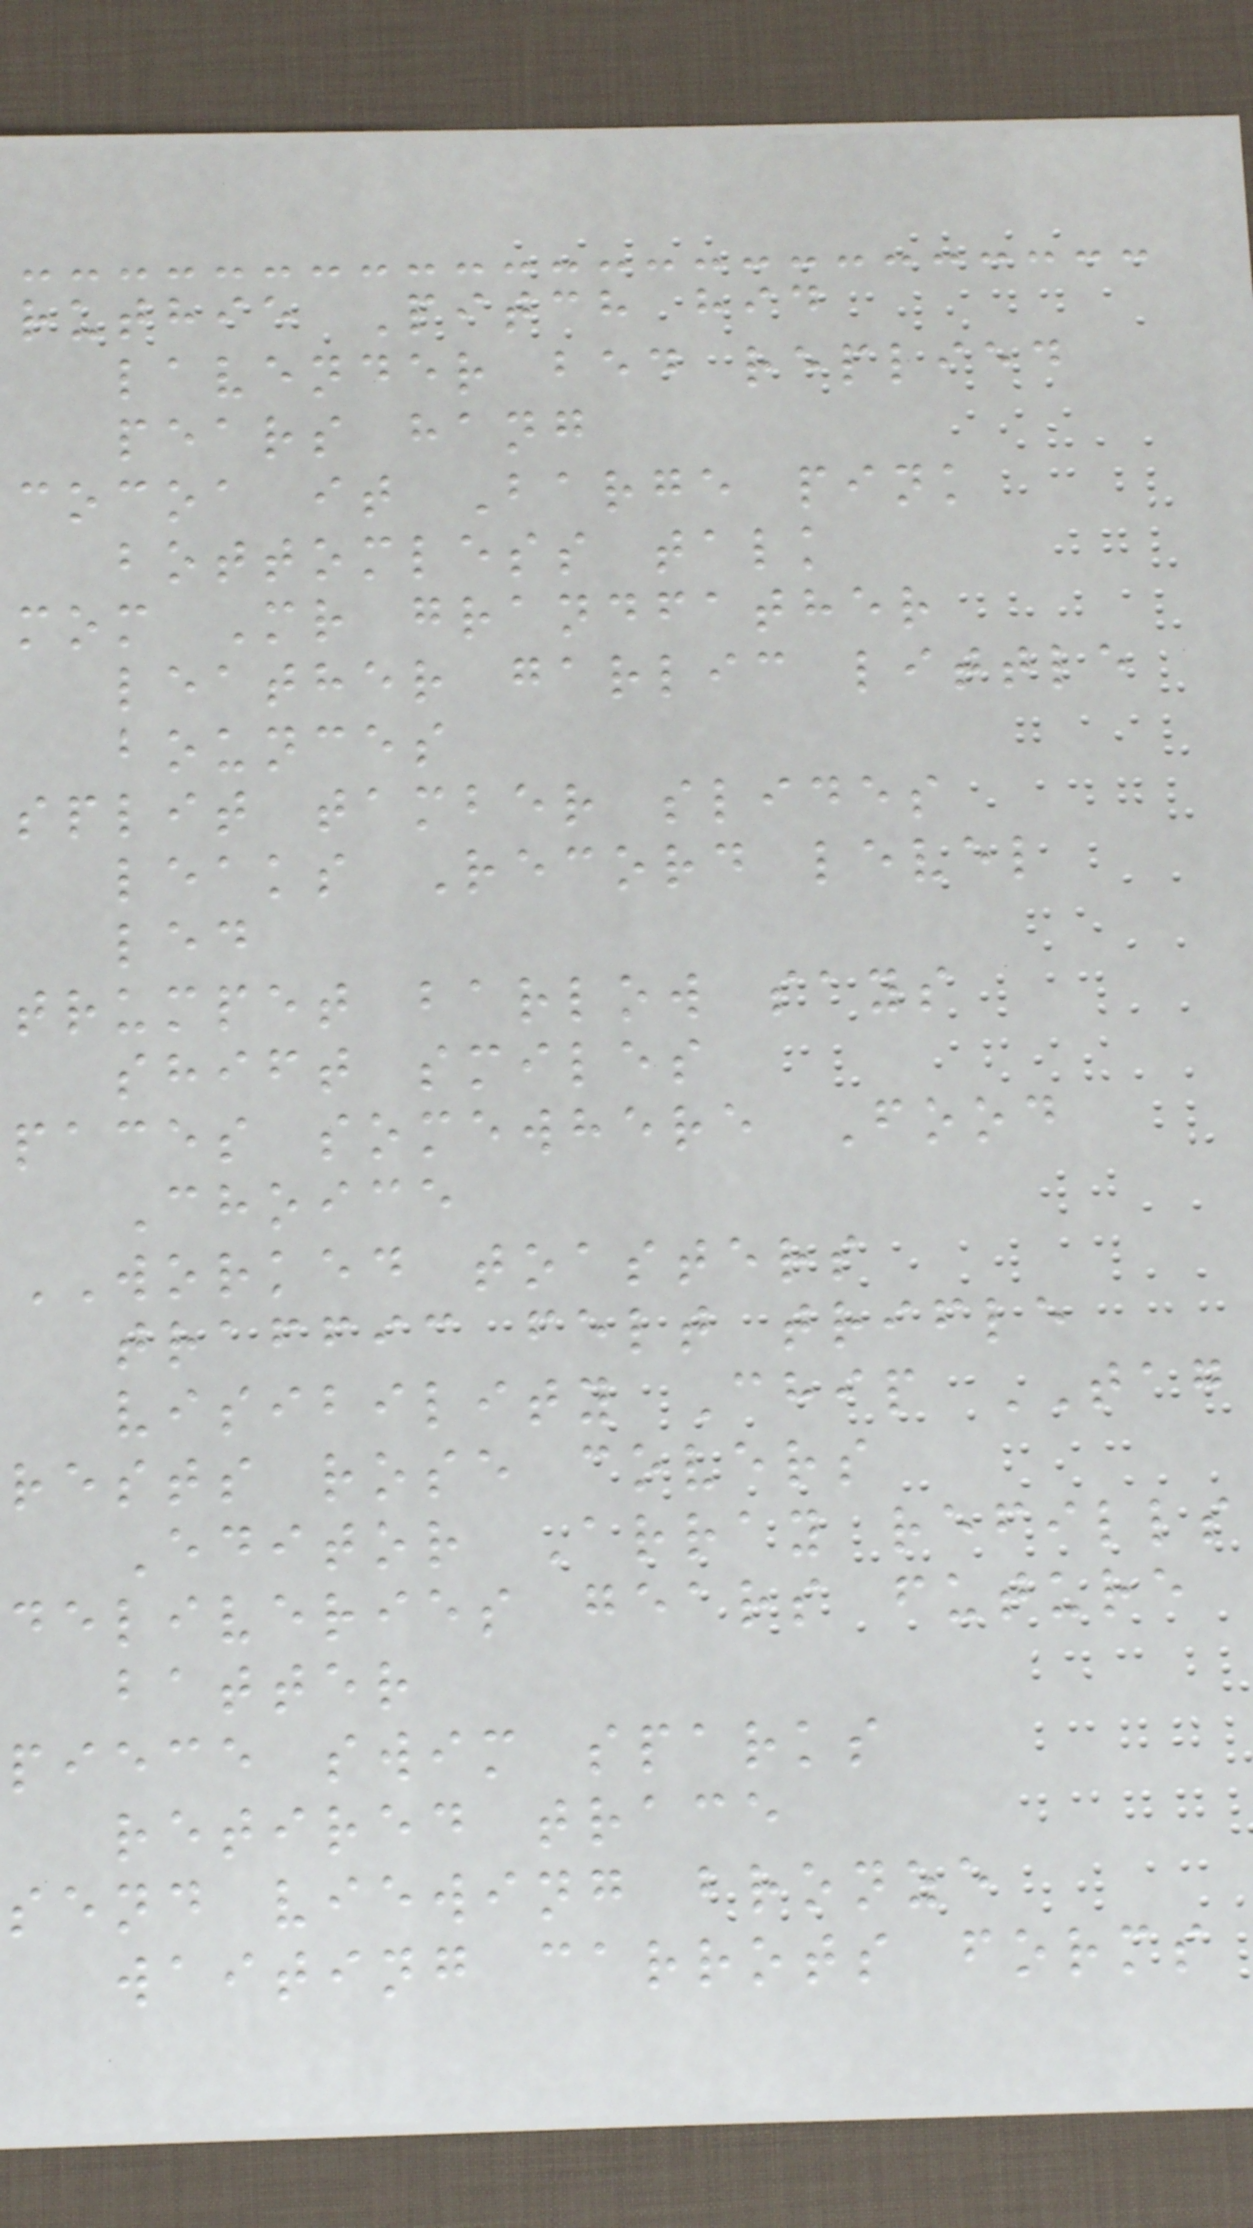ruthie Pitch hid
lavender bed replied
pears hang
cocoa it Barge pink
bottomless talk
mom Mr grandfather
leather garlic little
bounces
split tamber slides
leaks Record level
led
trumpet barlow says
shift smiles
paces somewhere Food
Choice
WORKED toasters
traffic felt trifle
visibility Chip TAG
rests rose covers
Editor Array refills
deliveries gears future
batter
piece swim sparks
retired trace
send viewing bronze
waiting carrots forms
